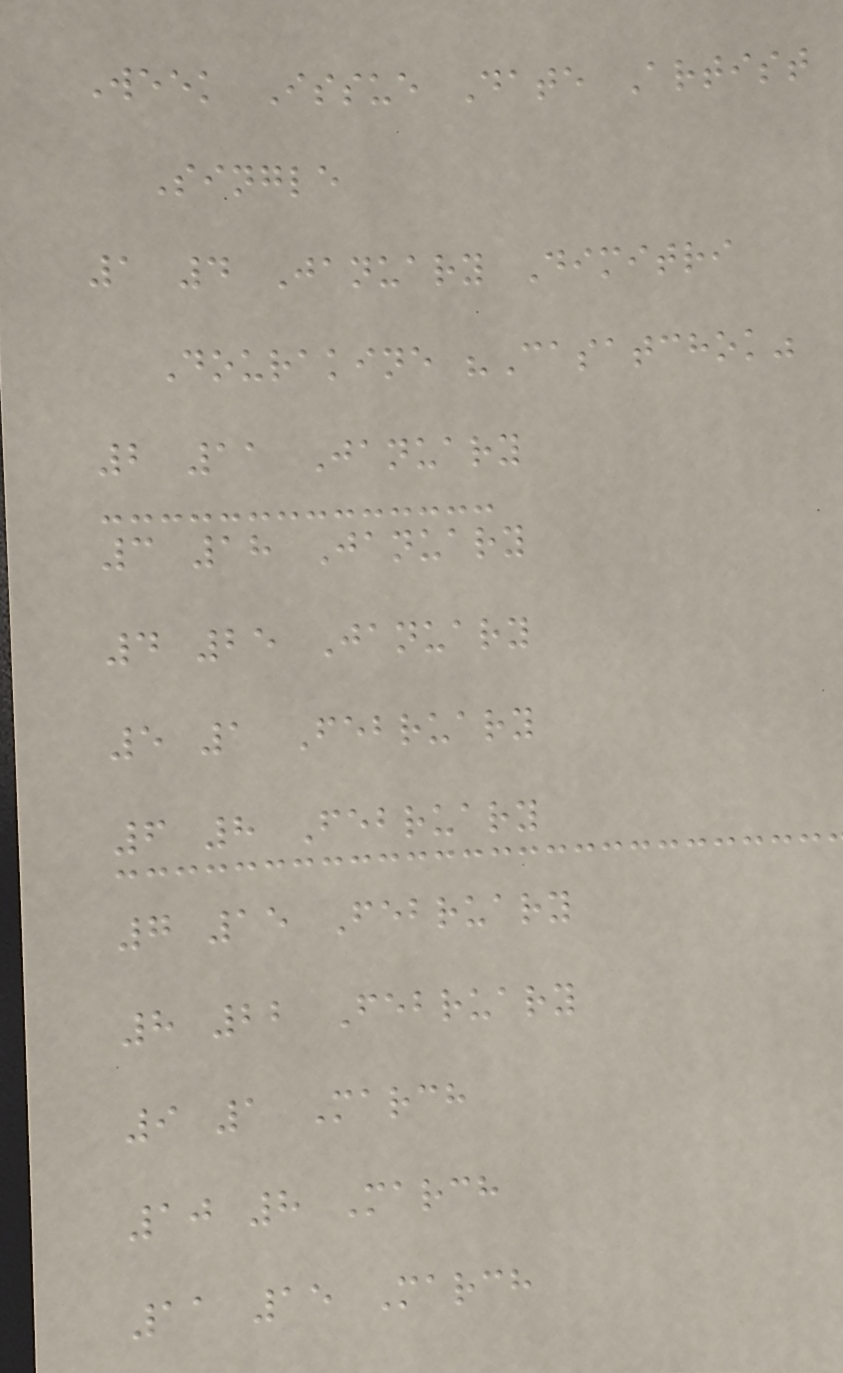Week Issue Date Artist
Single
1 4 January Dimitri
Dourakine "Casatchok"
2 11 January
3 18 January
4 25 January
5 1 February
6 8 February
7 15 February
8 22 February
9 1 March
10 8 March
11 15 March
